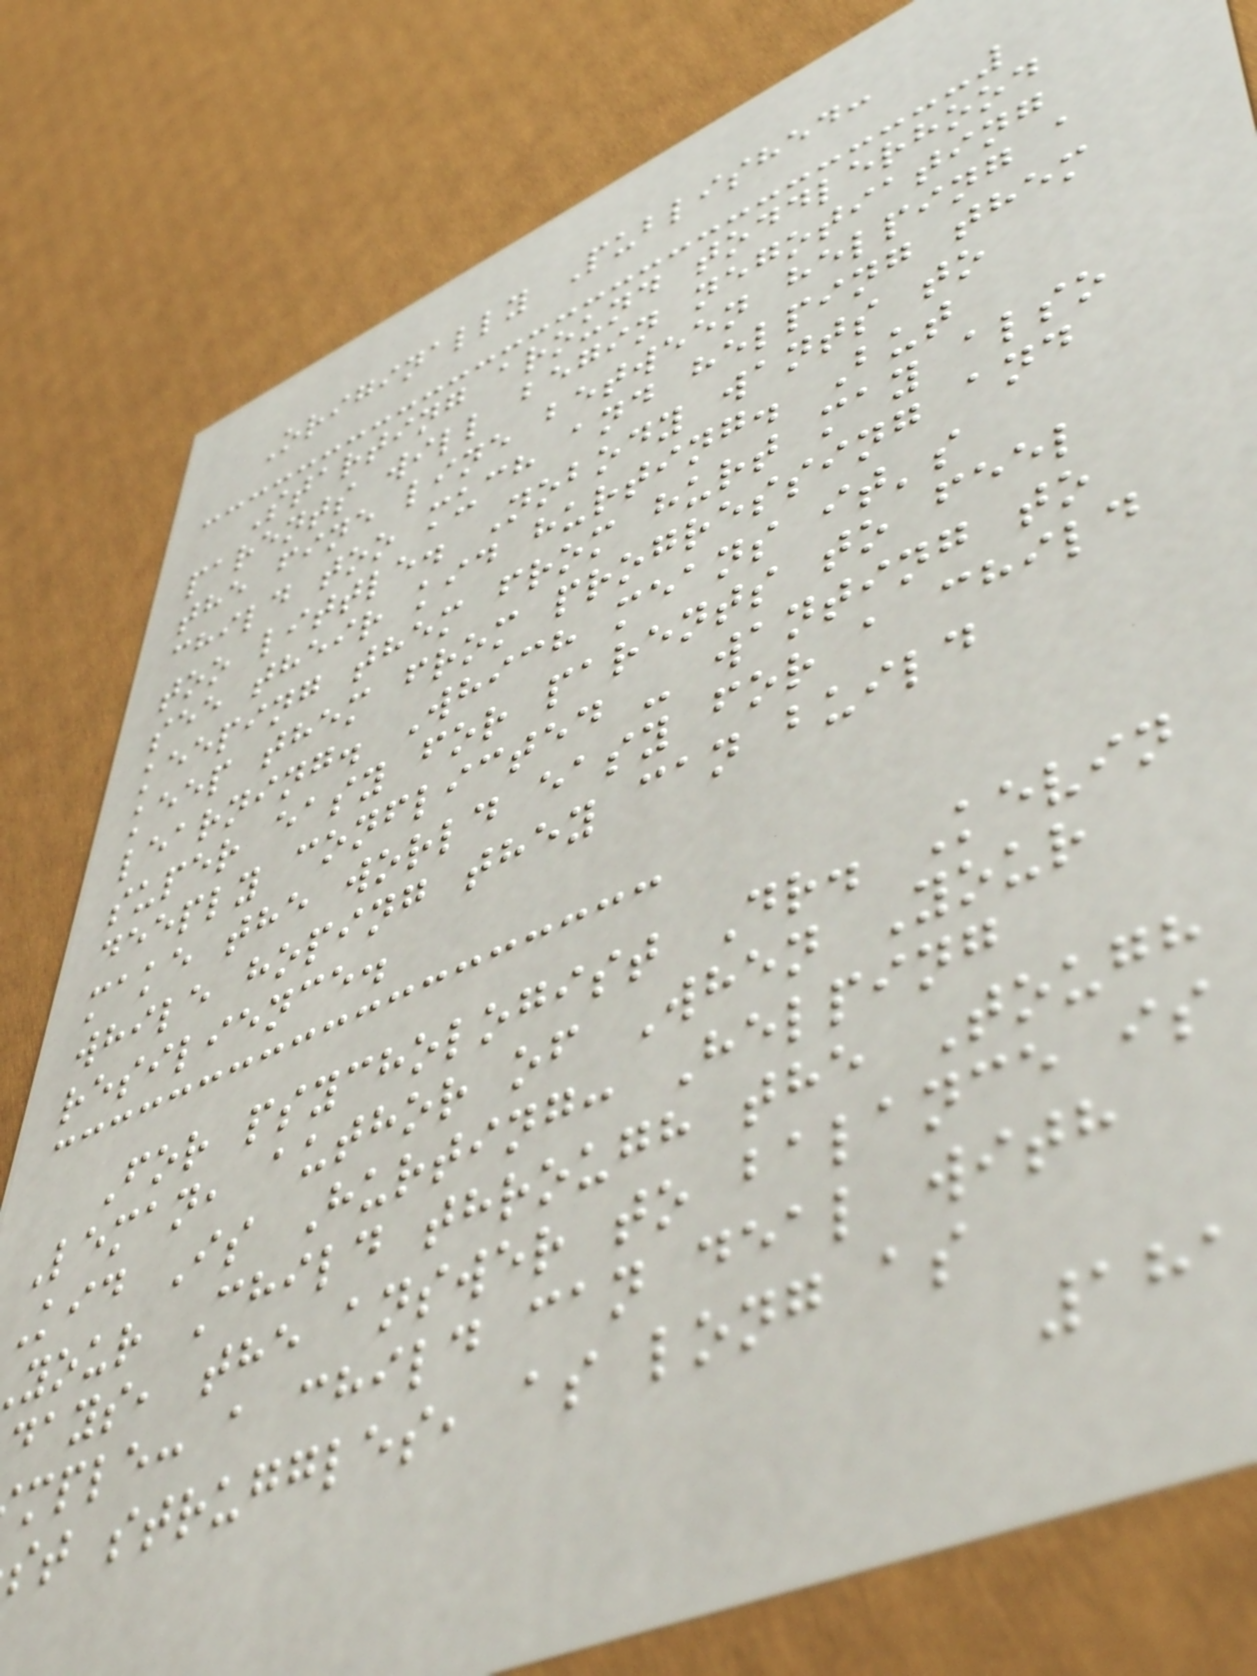Originally Published:
Starting around toddlerhood
parents will begin negotiating
the fine line between helping a
child too much and helping them
too little. Nobody wants to
see their kid hurting. But
keeping them from hurt may also
keep them from progressing and
learning. Which means it's
super easy for parents to feel
deeply conflicted - wanting to
make the world easy for a child
while hoping they can build
resilience.
For psychologist Dr. Kevin
Leman, author of When Your
Kid Is Hurting: Helping
your Child through the Tough
days, the answer to balance is
mple: a child can deal with
st struggles, as long as
181
